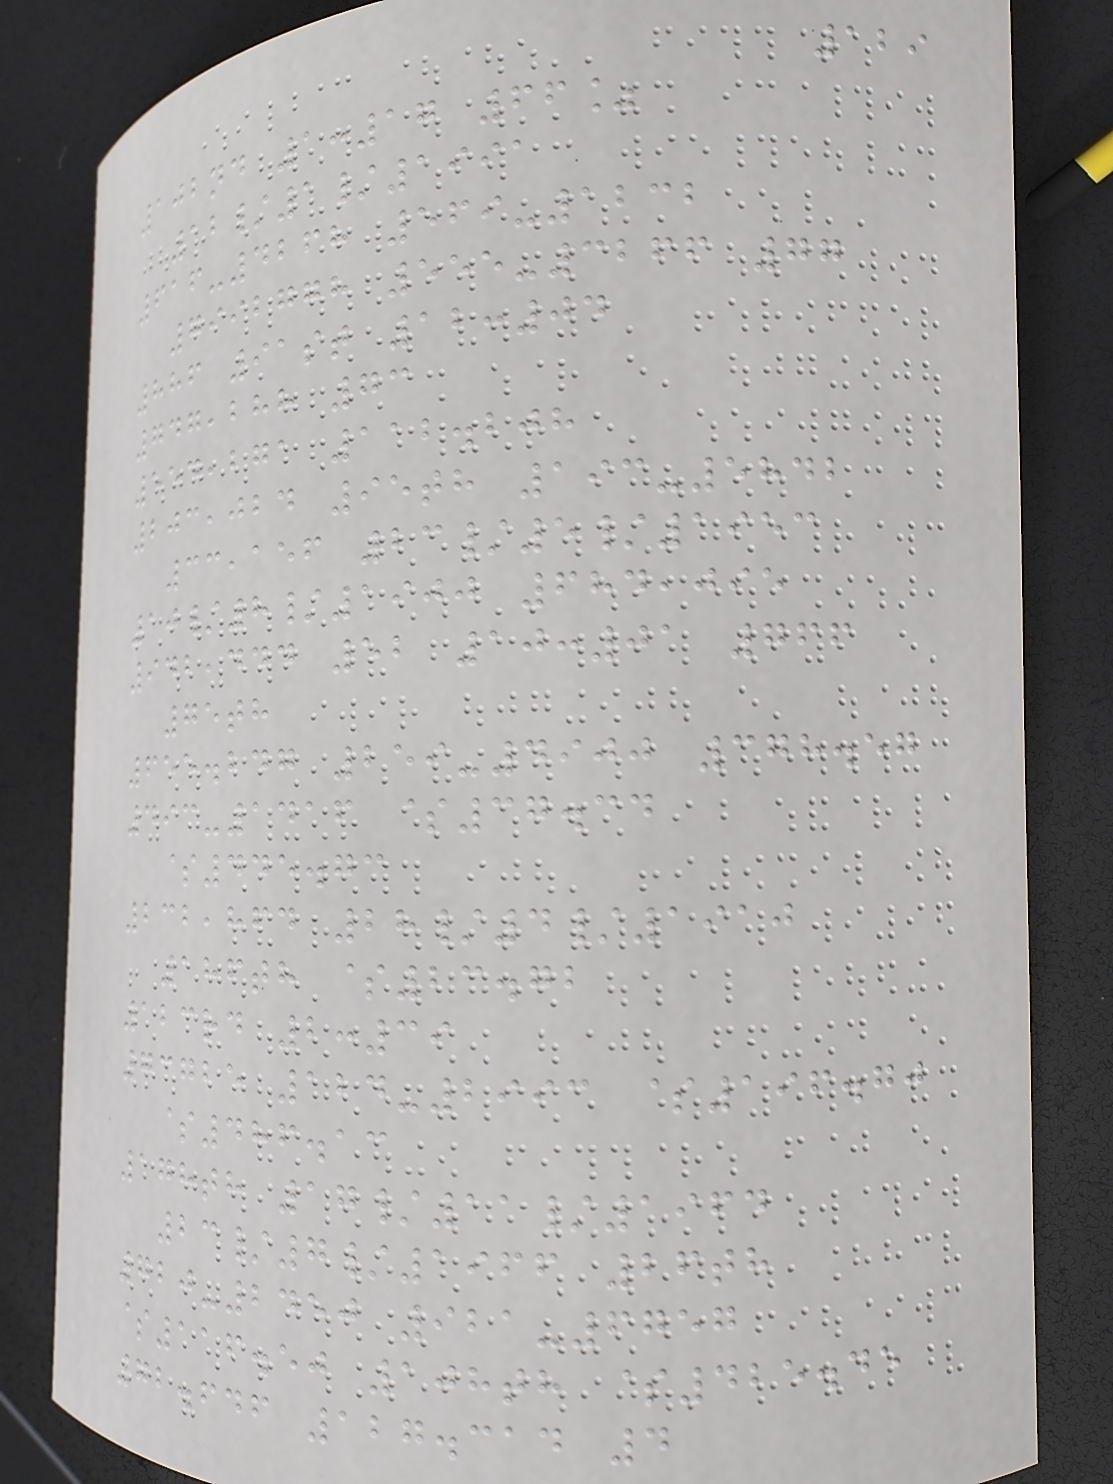129
102nd 1:17 66%
12/1/1991
616-4268 569-1232
7992778 555-3266 77
886 91st 12:04
747,288 73
554,271 112.208
203,024 95th 193-5842
33,156 23/5/1953
10/8/1900 684,095
942,444 52 10:01 766
75th
655.247 259-4900 378.57
493-1416 $37.34
$445.73
232,864 28/4/1910
186th $23.72
123rd 2:39
73725 124-2993 $196.70
$486.13
178th 17/11/1964
23/7/1966 26th
720-2450 921-6757
$116.50 108th $425.45
72.646 127.314 4
